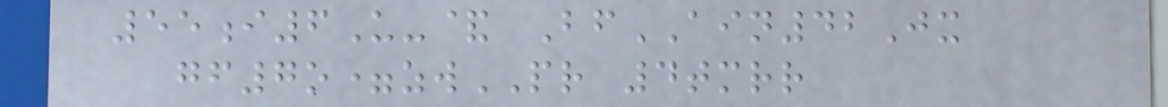55i6U-& BfAIN42Jx
gf7o=zwPR 4tmrr
